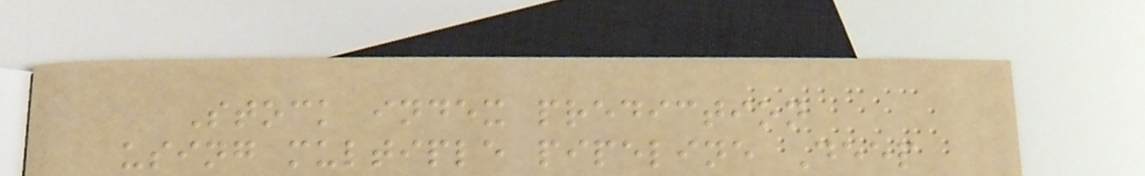Stock index prediction
using multiple pipeline Deep
